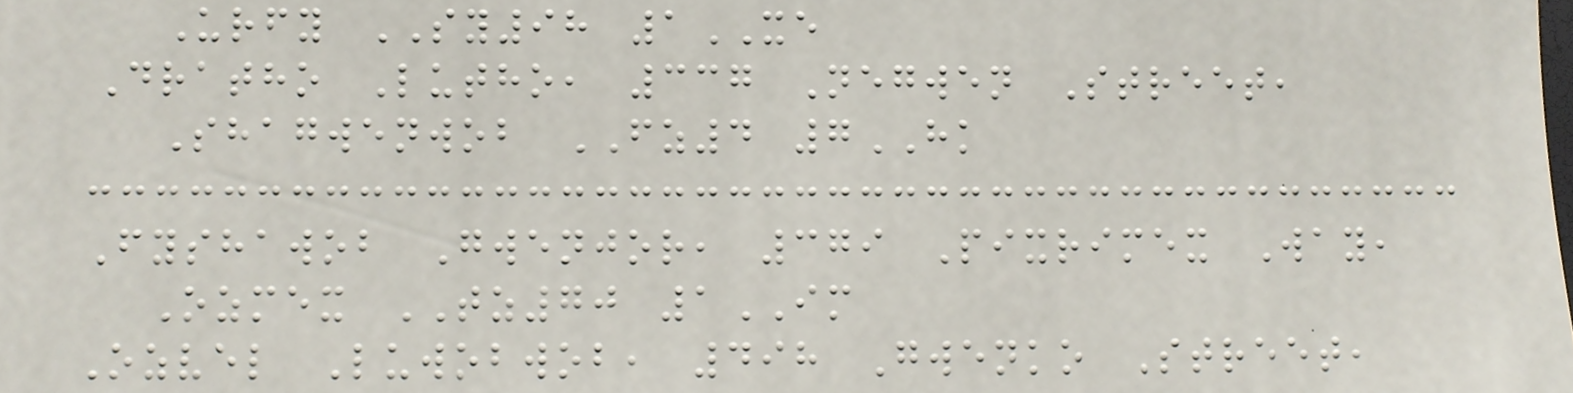Urfy SY98 1XE
Dratho Lutho, 337 Negwen Street,
Shagwenwob FZ4 7HK
Fyshawob Gwenjor, 379 Pixrimex Way,
Ozmex TZ70 1IM
Ozvel Luwobwob, 498 Gwenko Street,
